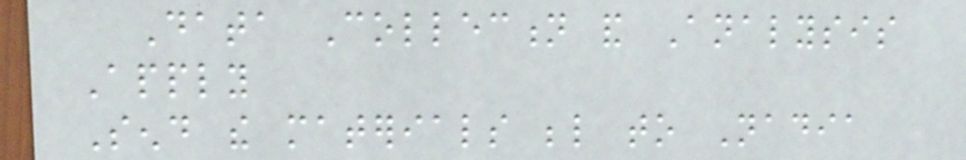Data Collection and Analysis
Apply
Send the materials below to Nadia
